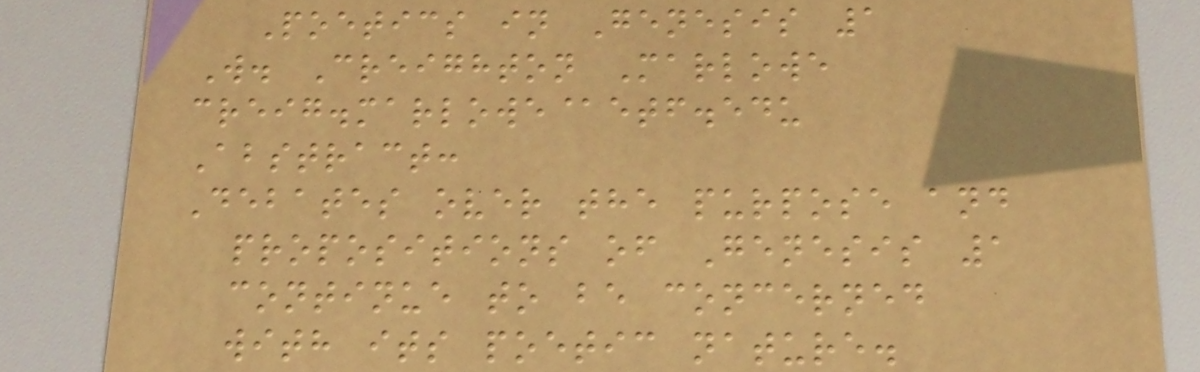Poetics in Genesis 1
W. Creighton Marlowe
creig.marlowe@etf.edu
Abstract:
Debates over the purpose and
propositions of Genesis 1
continue to be concerned
with its poetic nature.
